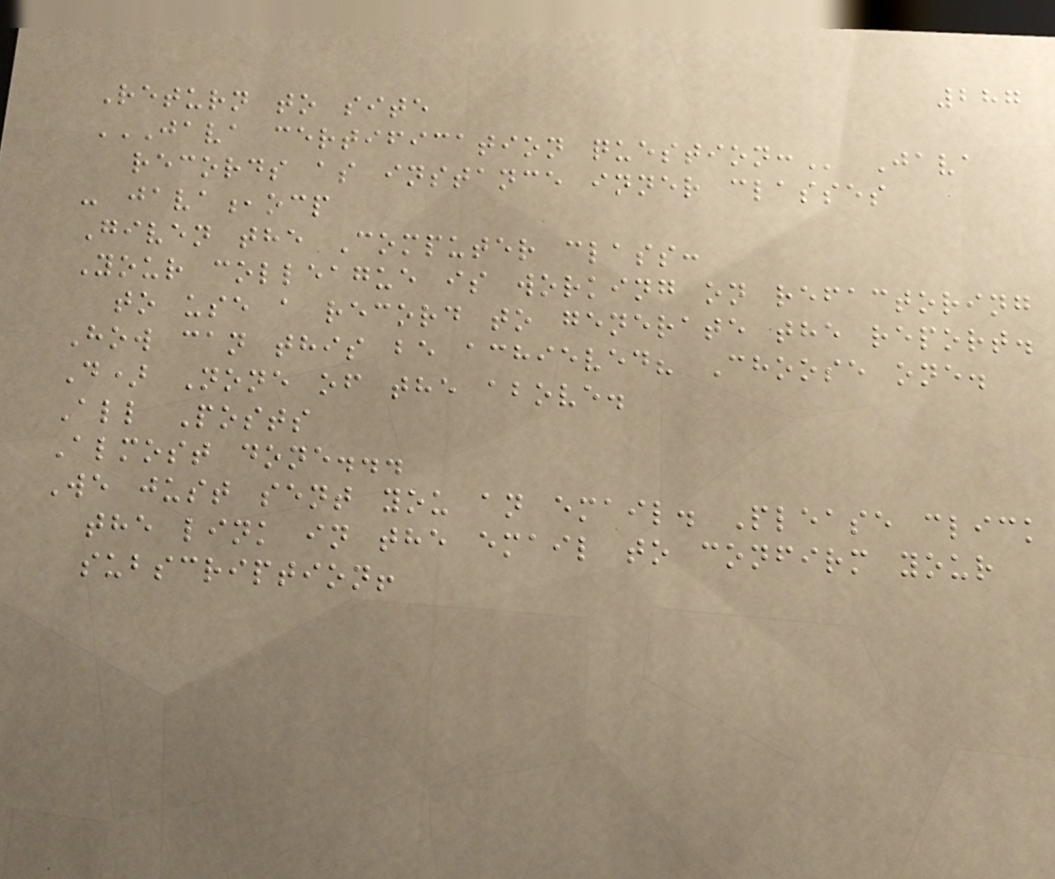287
Return to site
JAVA CERTIFICATION QUESTION: Java
records as instance inner classes
- java,ocp
Given the Computer class:
Your colleague is working on refactoring
to use a record to generate the report.
How can this be achieved? Choose one.
D) None of the above.
All Posts
Almost done...
We just sent you an email. Please click
the link in the email to confirm your
subscription!
